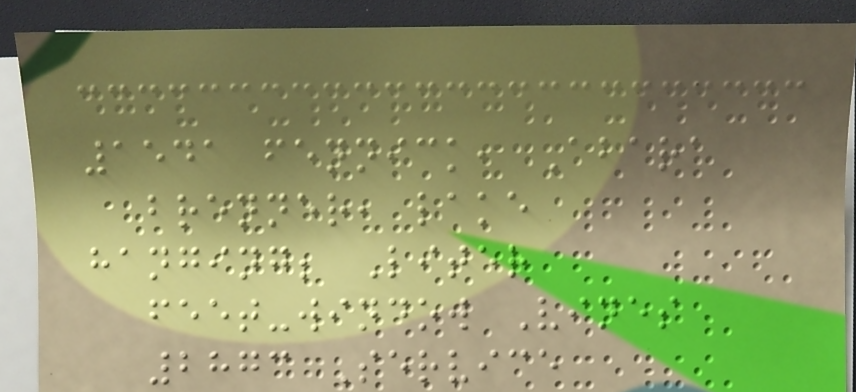1541 fennick, Abara
brenner, lake
hanging; Liter
feet-window Vines
2873 Service
